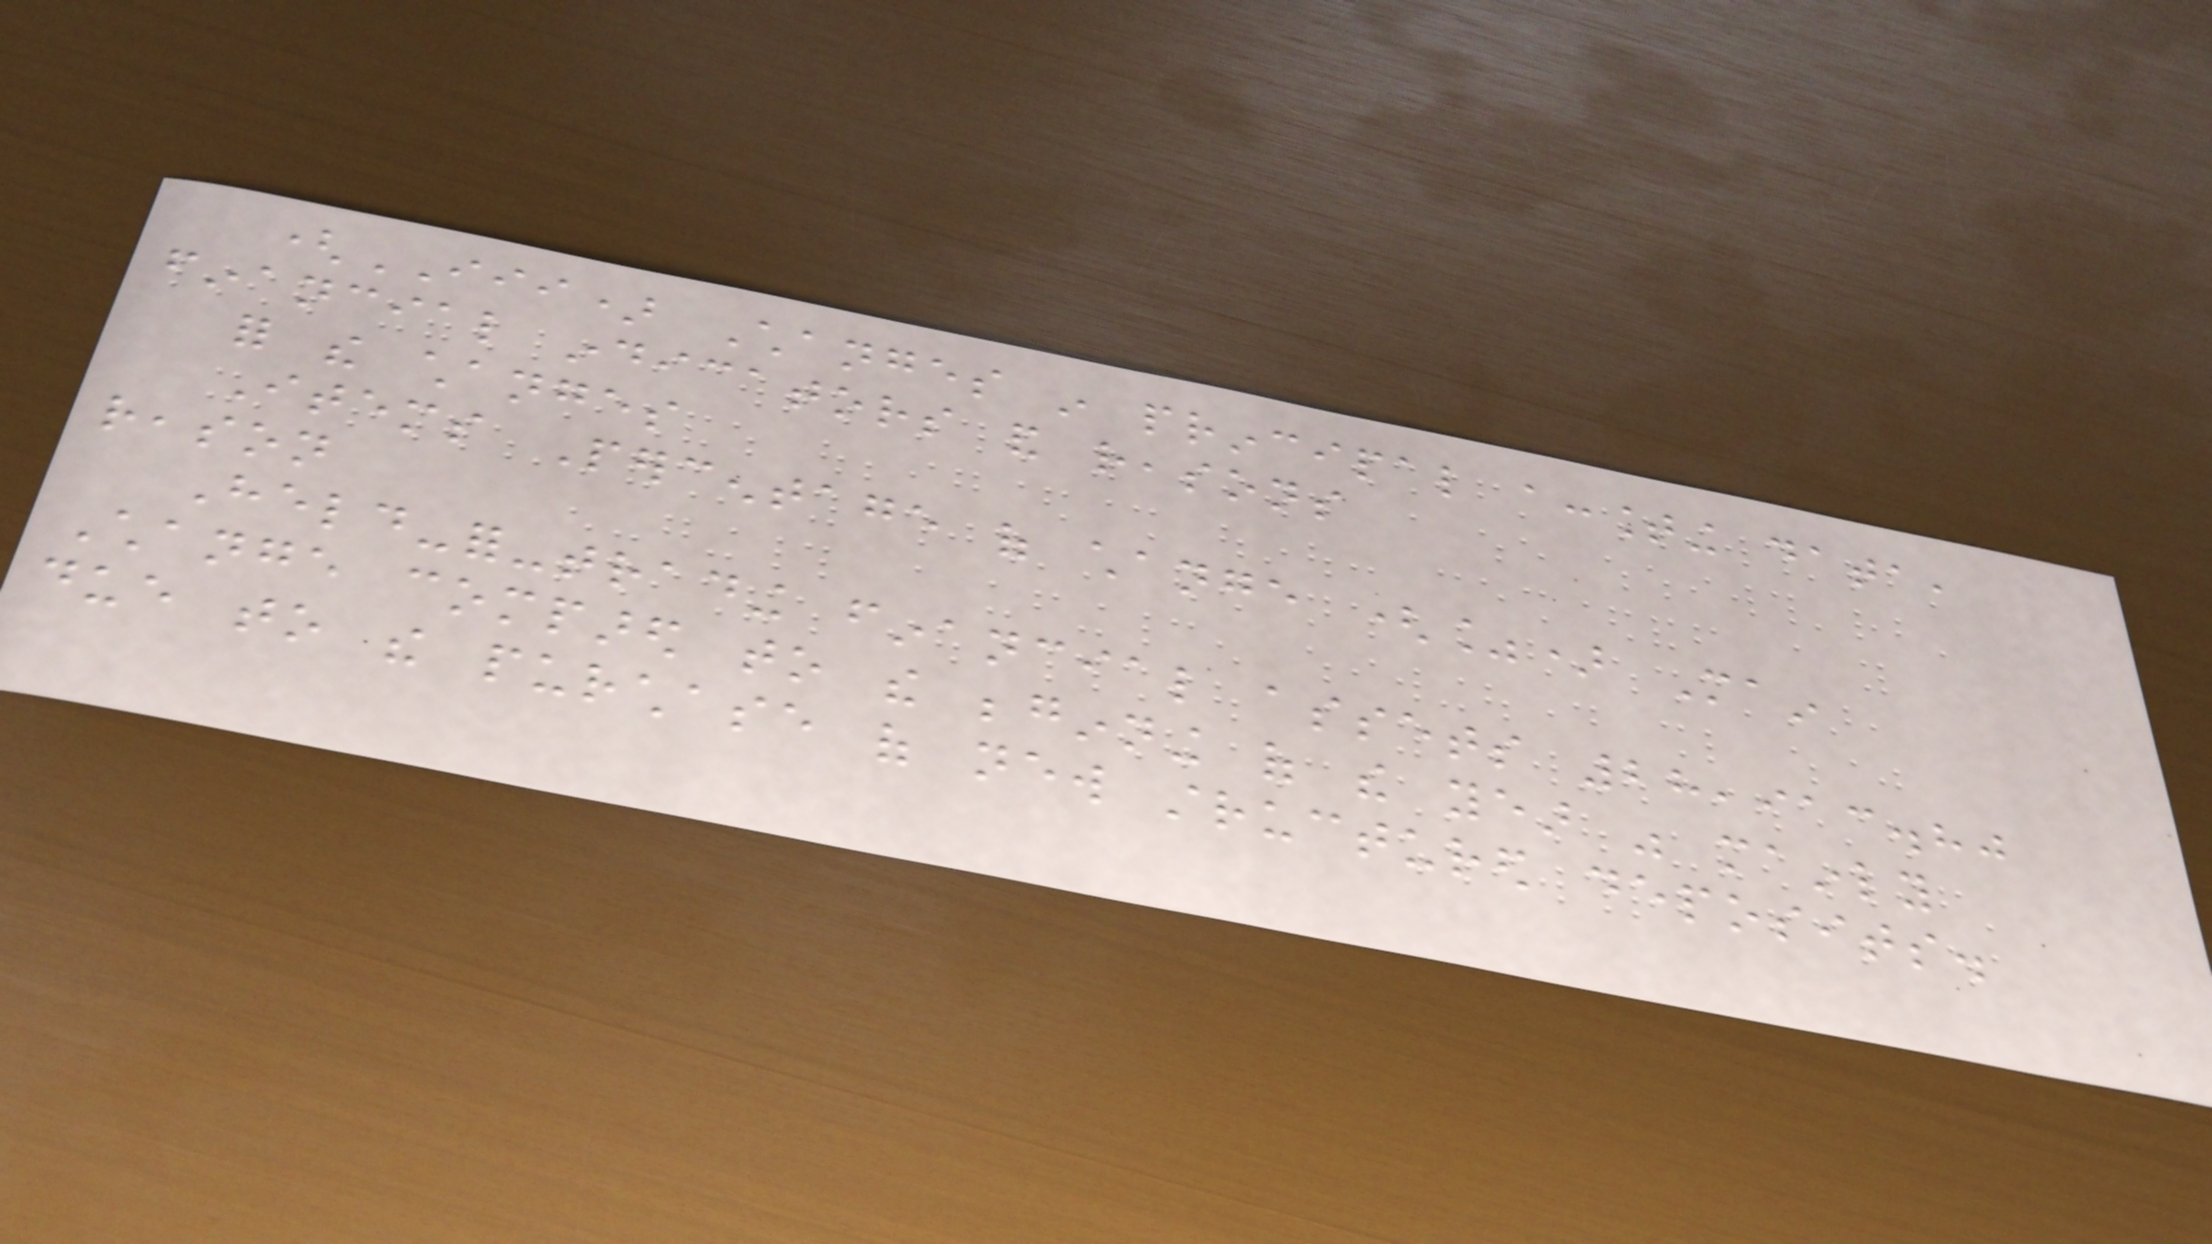(III) Changes in principal accounting data,
financial indicators and reasons
for the changes
Items Percentage of change (%) Main
reason
Held-for-trading financial assets 28,913.80
Change compared to the beginning of the year was mainly
due to the purchase of new structured deposits.
